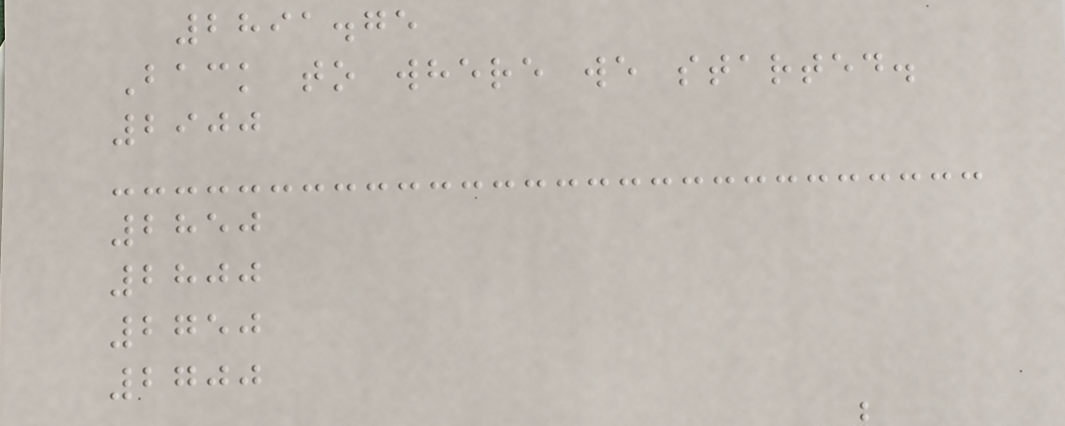2891.75
Back to where we started.
2900
2850
2800
2750
2700
